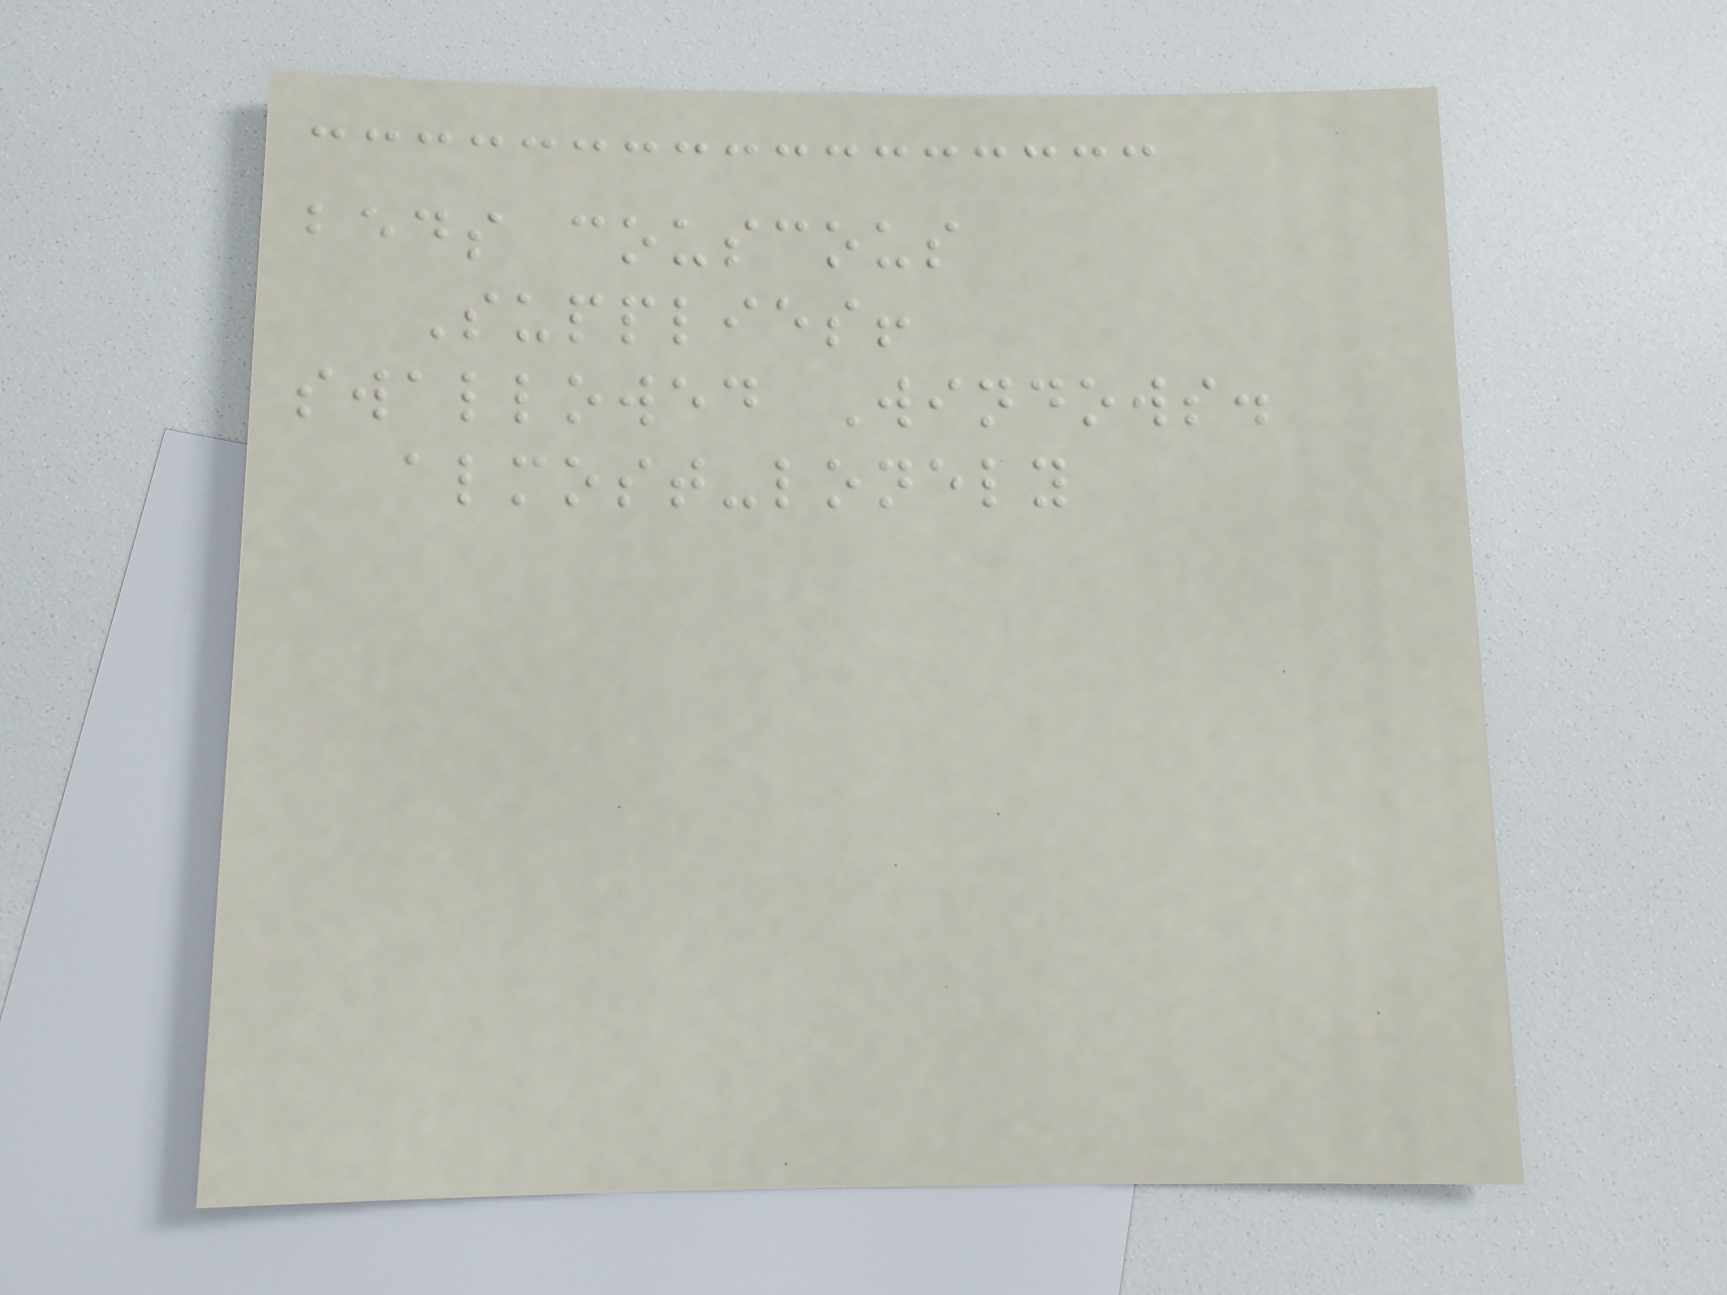beds couscous
Supplies!
swallowed Windows.
almost-lonely
